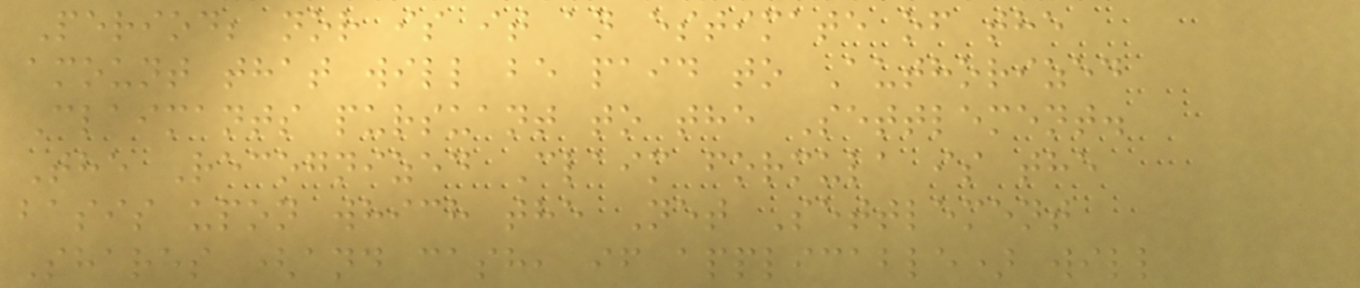Period; nor is it an estimate of the
amount that will be paid to Authorized
Claimants pursuant to the Settlement.
The Recognized Claim formula is the
basis upon which the Net Settlement
Shares (and cash, if applicable) will
